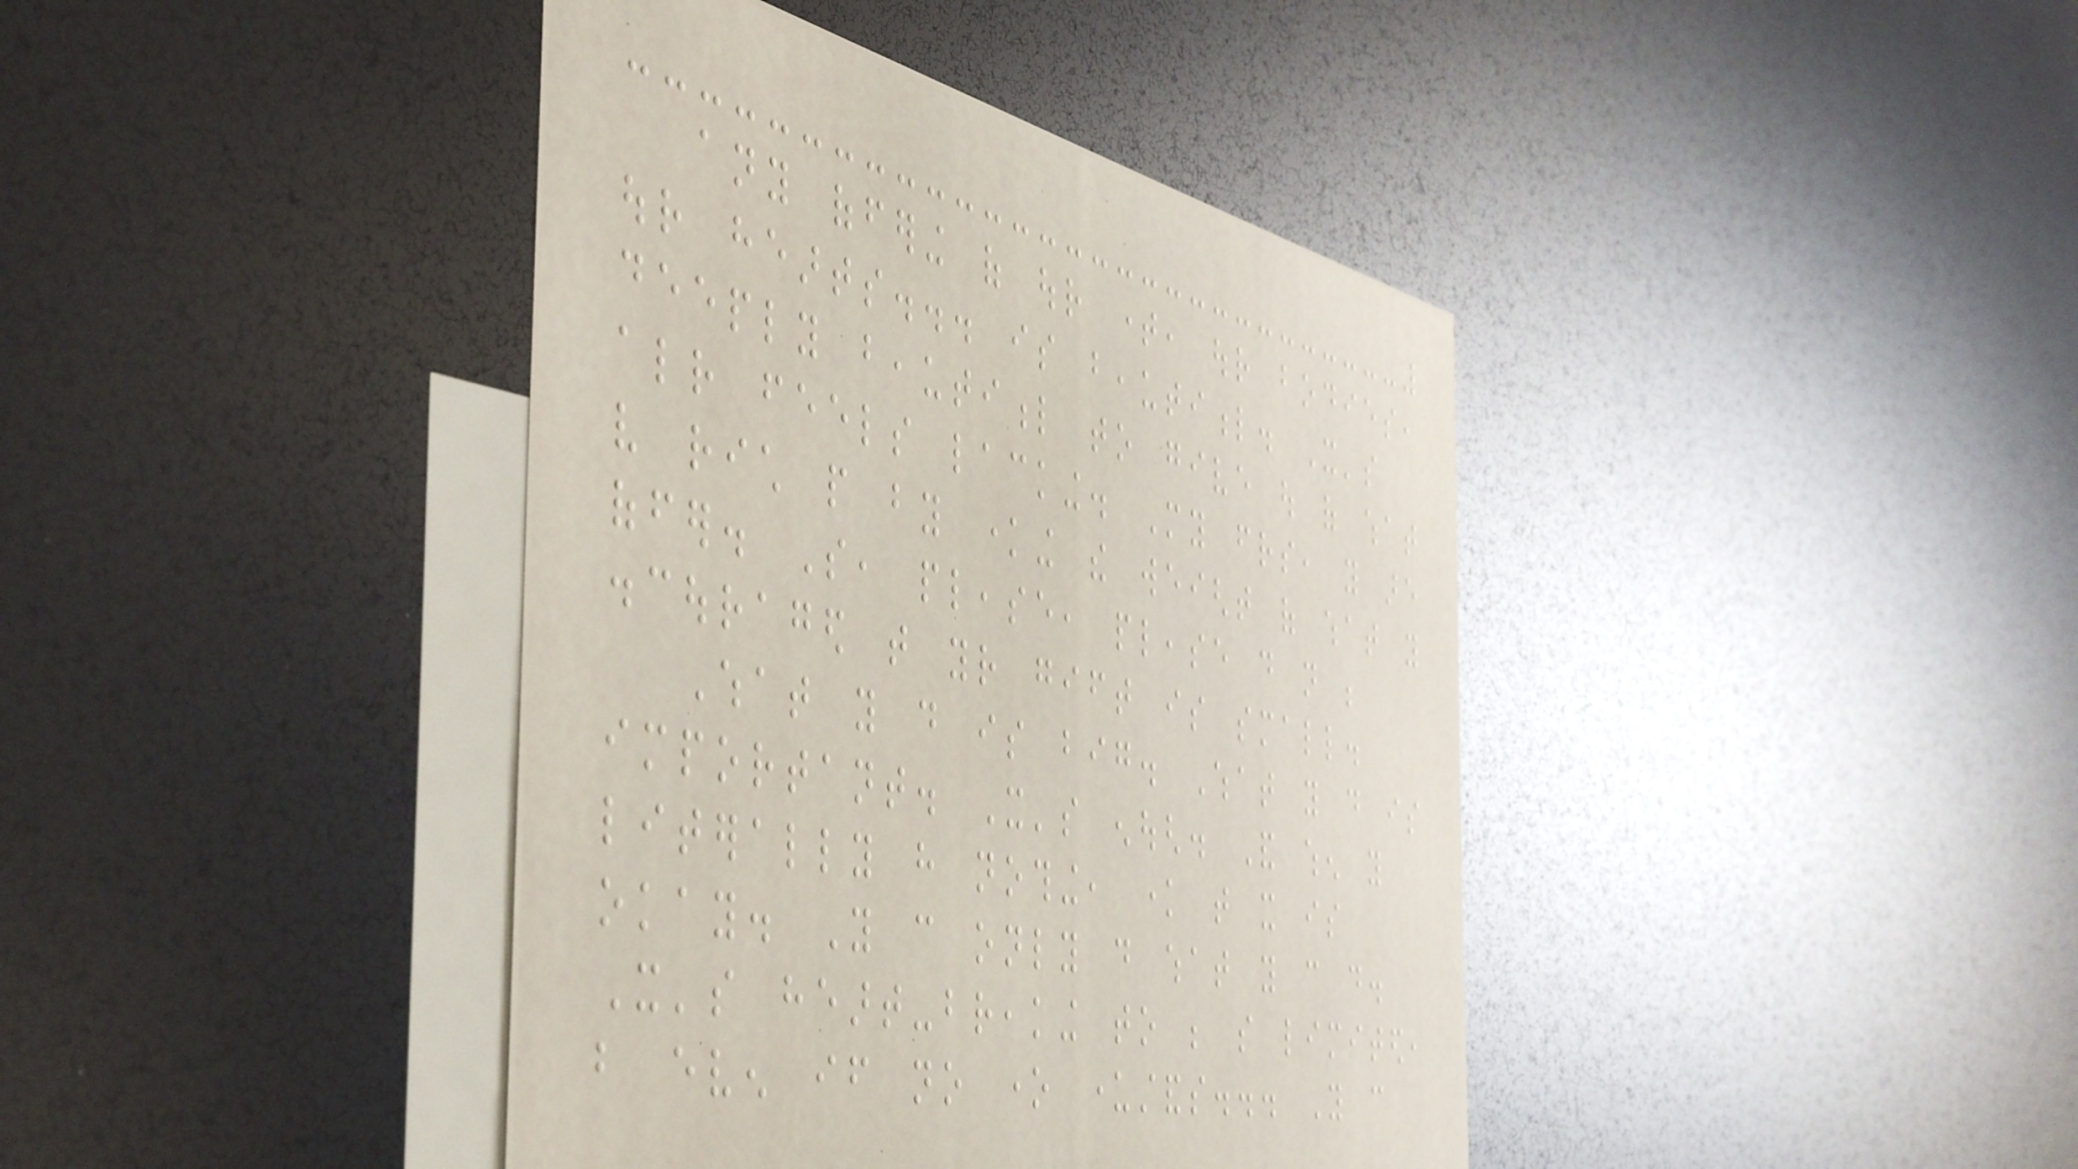any offering of our time, our bodies,
our hearts... is beautiful. It's
deeply beautiful to give out of what
already feels lacking. My friends, you are
very rich people by knowing the weight of what you
offer. So, please, please do not be
discouraged that your gift is small.
What you do is big. What you do is
important. It's enough. And when you
literally have nothing, know that it is
okay. You can only do what you can do.
It's heart-breaking to be so limited,
but even if no one understands... You can
